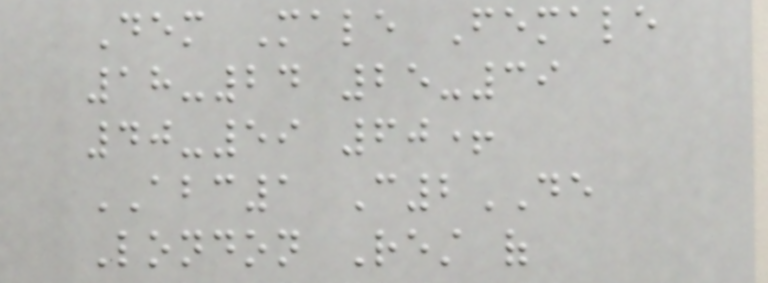Dem Male Female
18-24 25-39
40-59 60+
ABC1 C2DE
London Rest of
